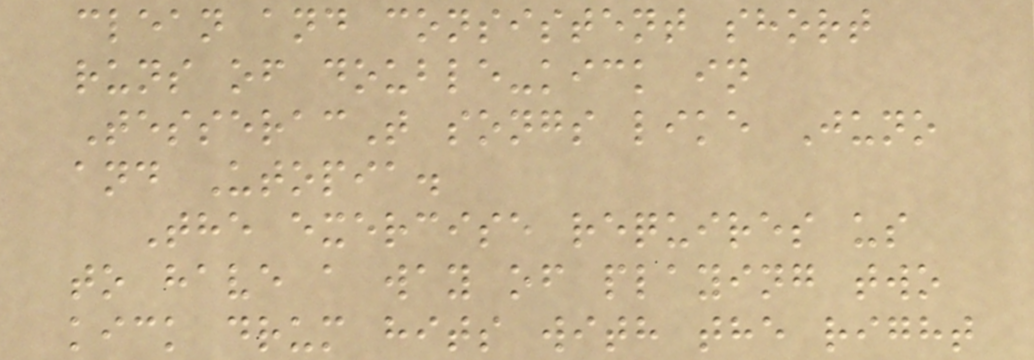clean and consistent short
runs of double-kick in
TesseracT songs like Juno
and Utopia.
The exercise requires us
to have a way of playing two
kick drum hits with the right
